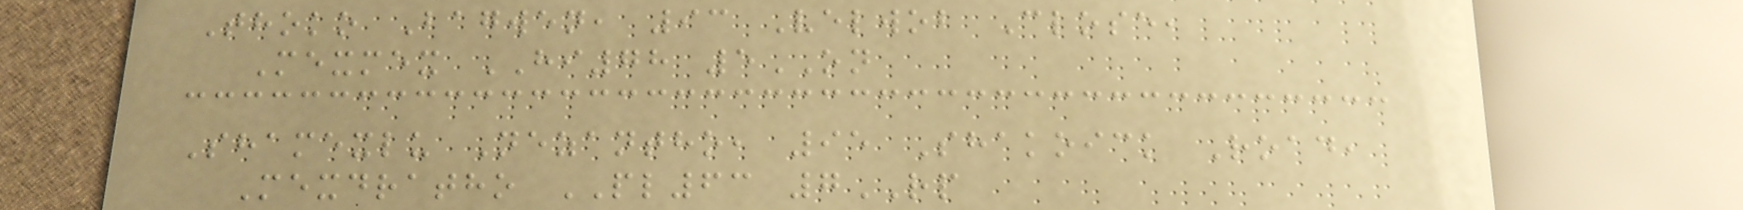Thoko Bagwen, 93 Velwob Close,
Mexmex HI78 5ON
Shamexlu Nezantho, 95 Shakoick Road,
Mexdratho PL63 7RP
